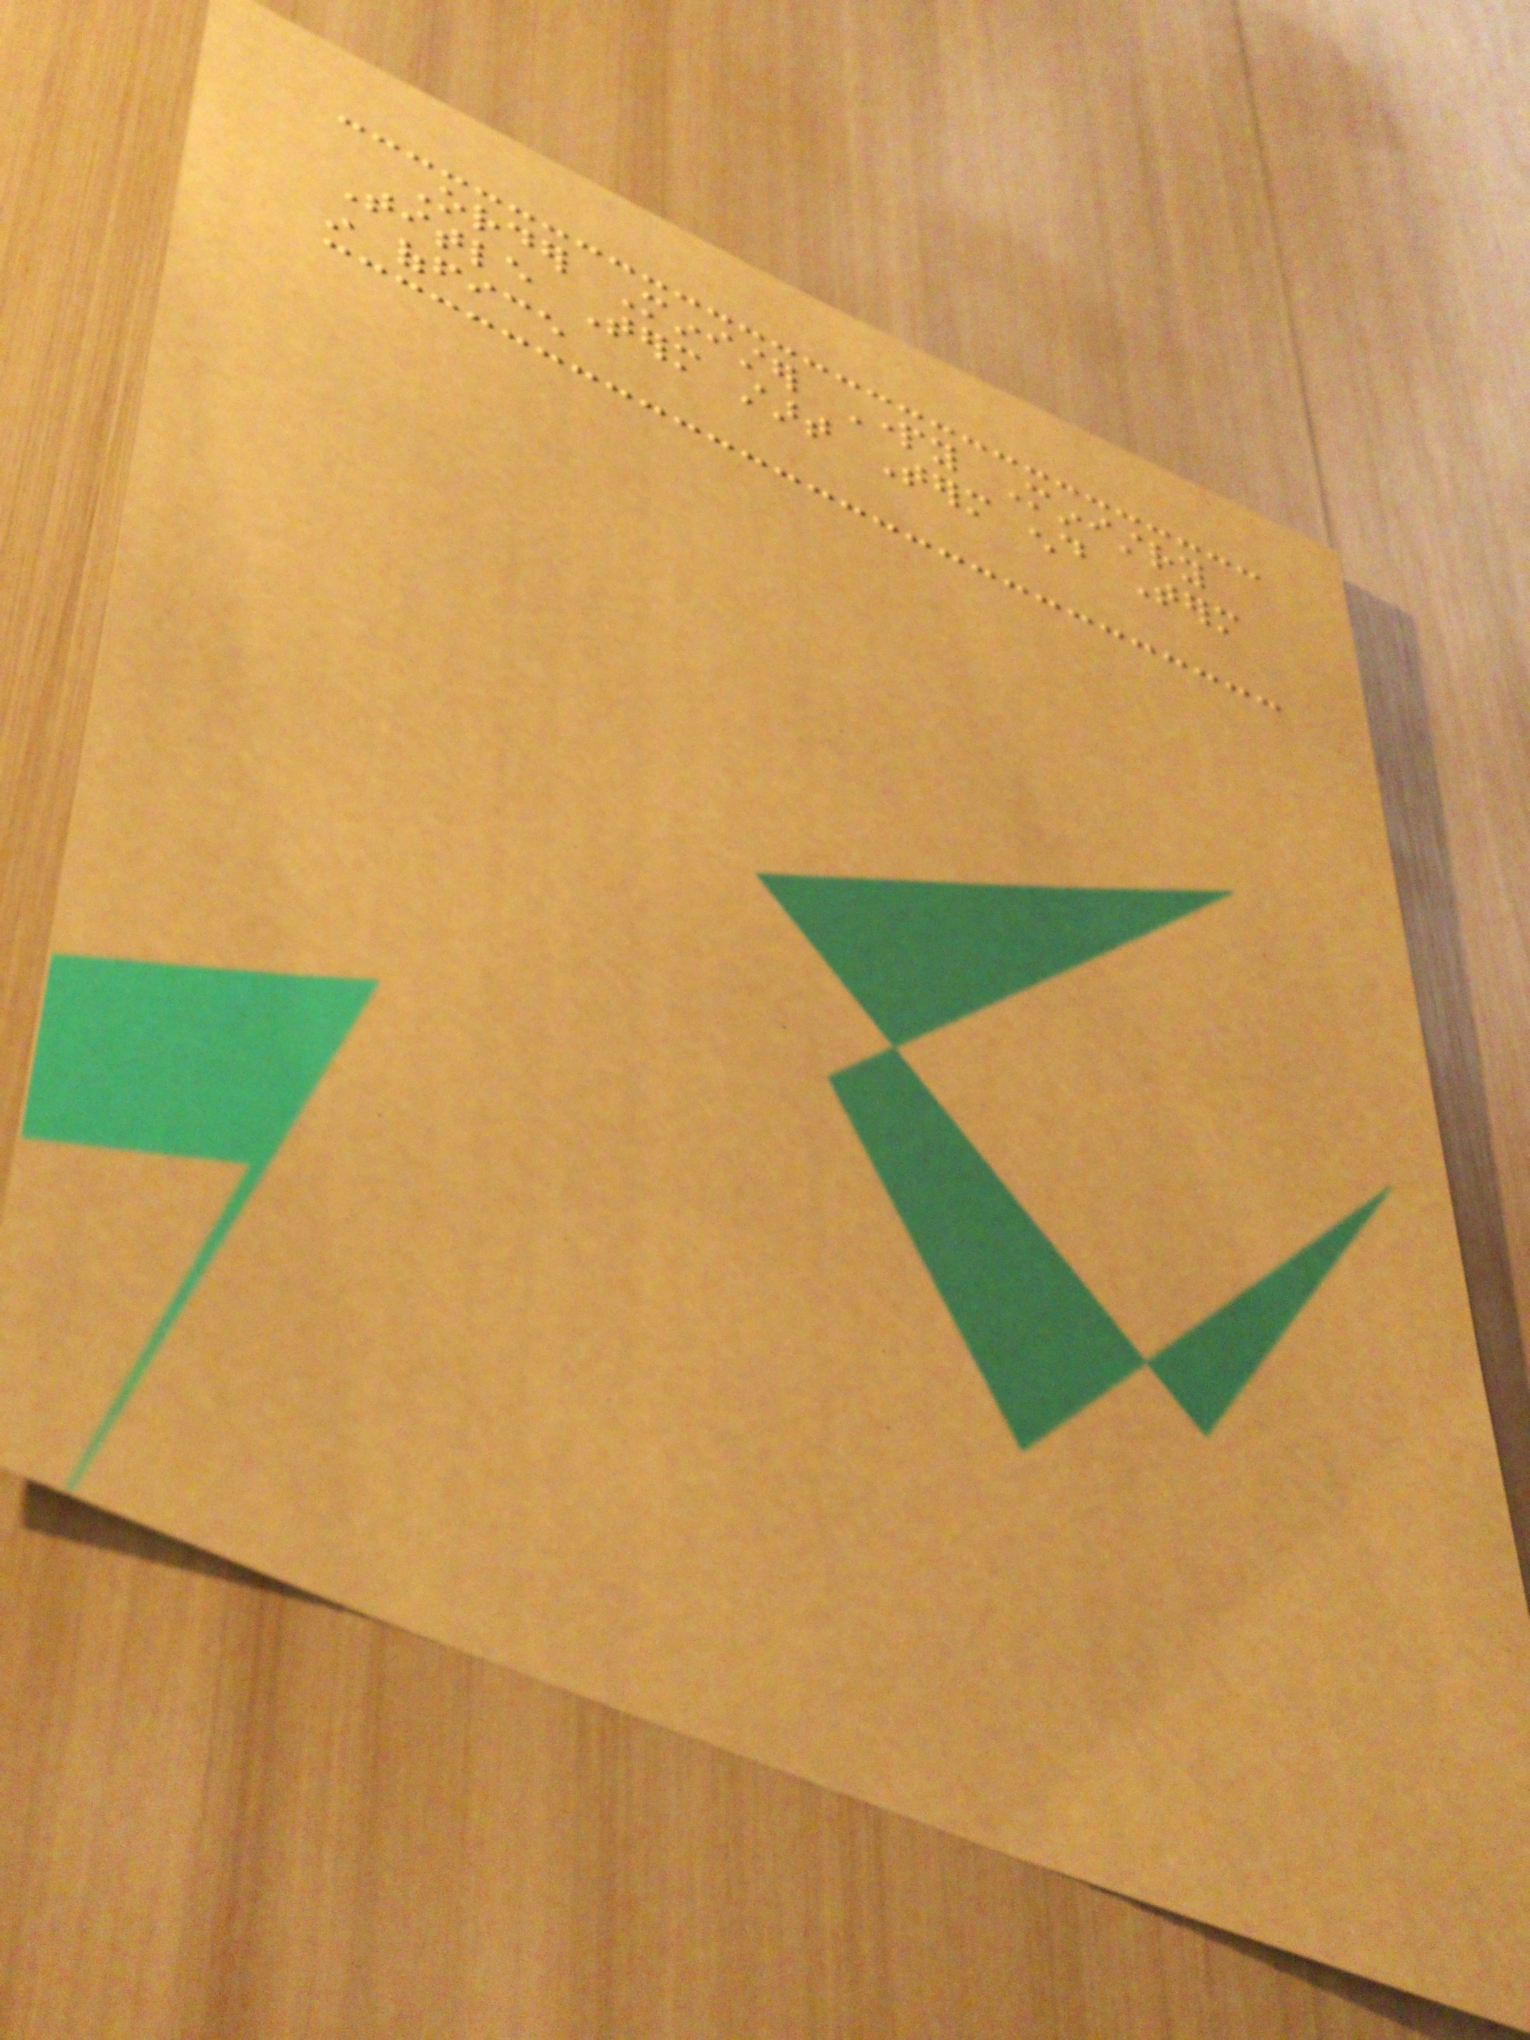Order Minister Party Ministry
Title Term start Term end Term
in office
